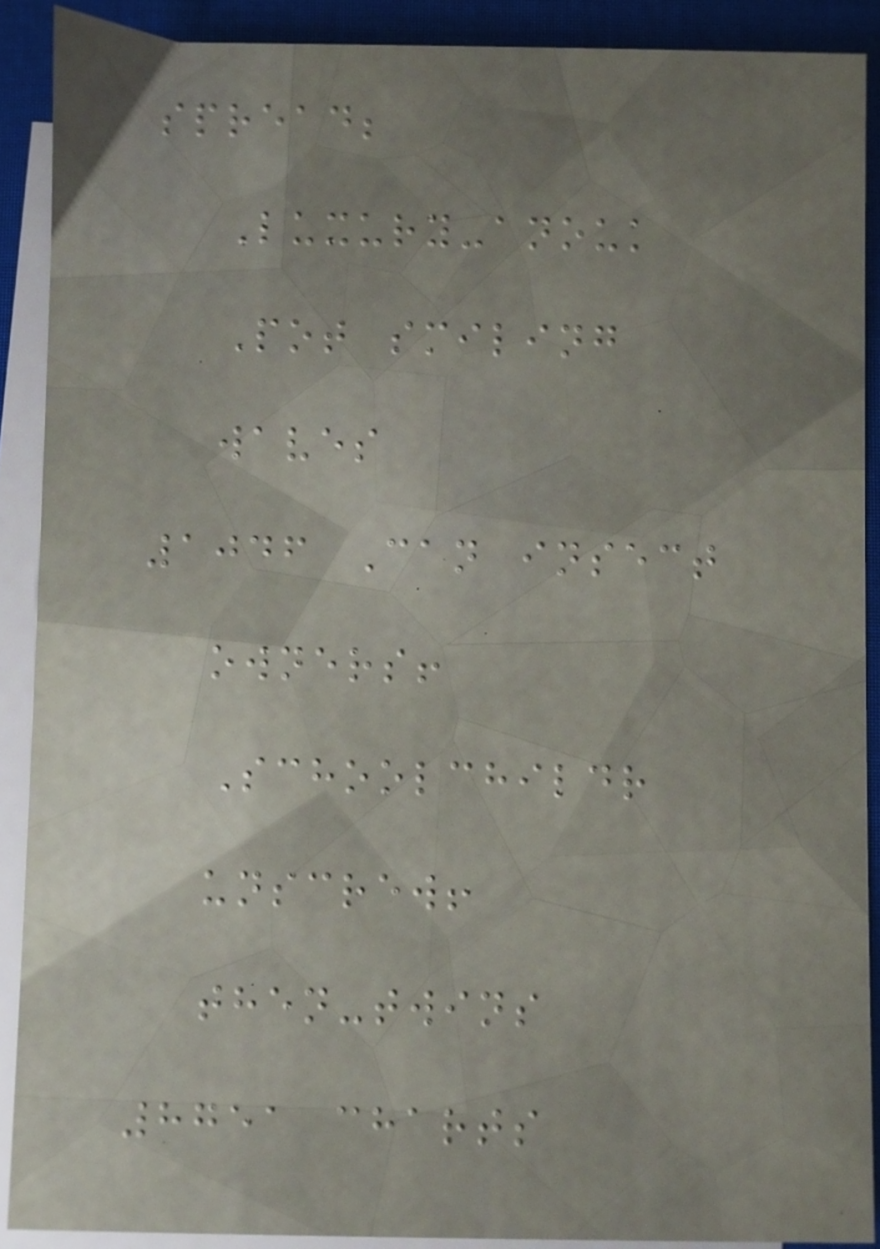spread;
Luxury-anouk
Pot smiling
waves
1046 Can insect
owners!
Schoolchildr
unscrew!
then-twins
8751 charts
